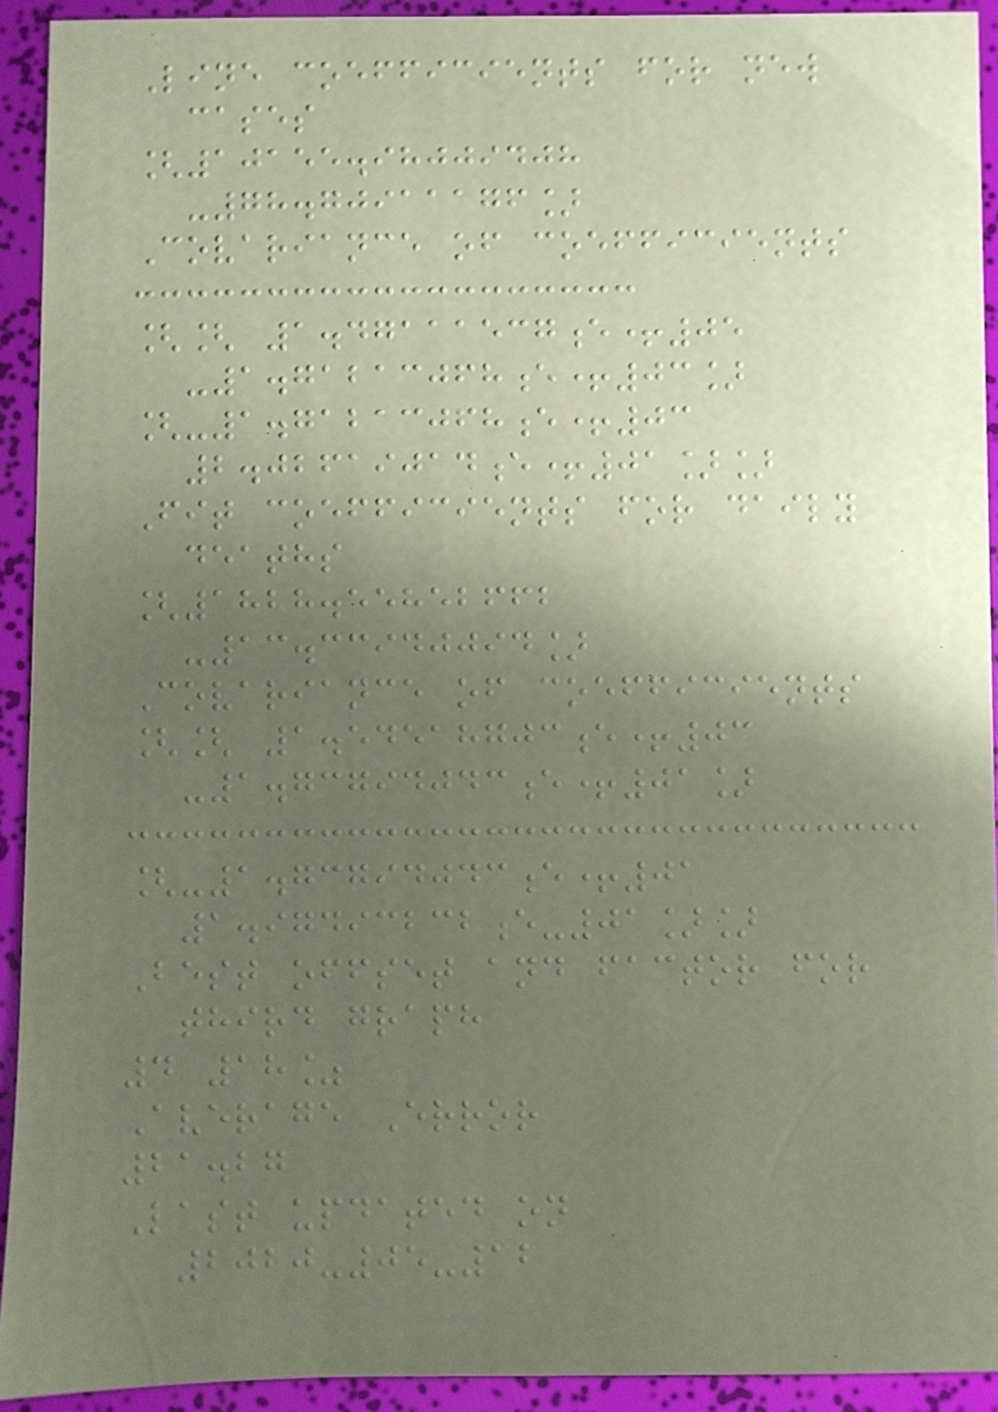Line coefficients for new
cases
[10155.98009408
-78.70911176]
Covariance of coefficients
[[ 1.47111537e+05
-1.71213068e+03]
[-1.71213068e+03
2.02619014e+01]]
Fit coefficients for daily
deaths
[1828.55852662
-13.33940094]
Covariance of coefficients
[[ 1.54518703e+03
-1.73794043e+01]
[-1.73794043e+01
1.97493232e-01]]
Best offset and factor for
third graph
4 18%
Average Error
21.27
Last updated on
2020-05-12
